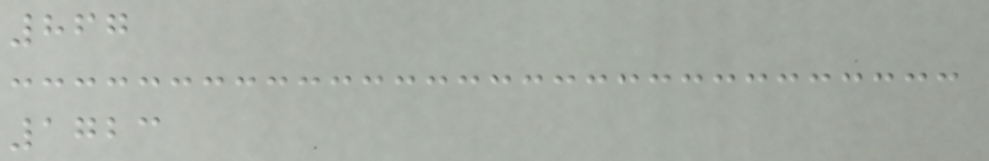867
1723
